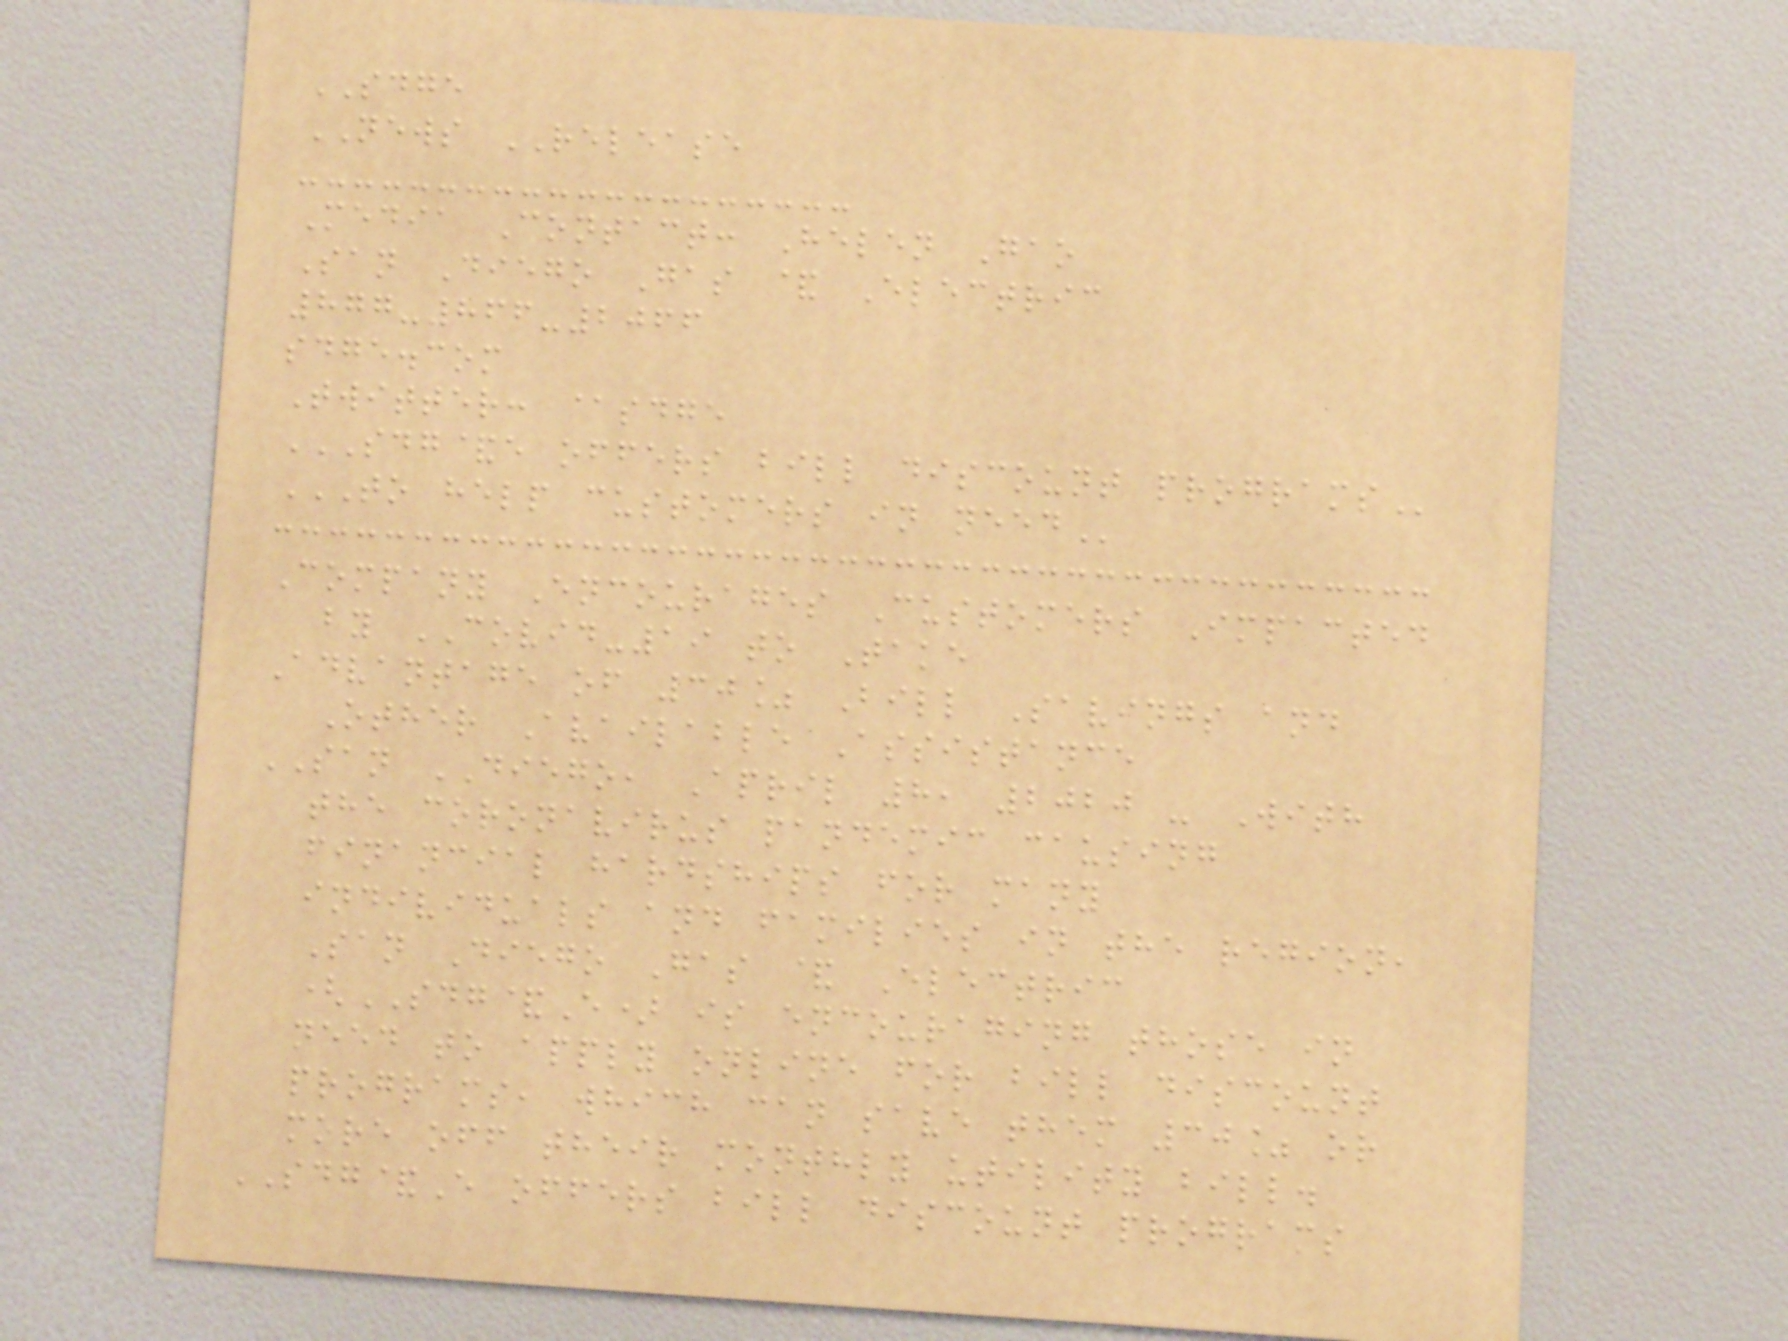SDGE
NEWS RELEASE
Media Contact: Helen Gao
San Diego Gas & Electric
877-866-2066
sdge.com
Twitter: @sdge
SDG&E OFFERS BILL DISCOUNT PROGRAMS
TO HELP CUSTOMERS IN NEED
Company Encourages Customers Impacted
by COVID-19 to Take
Advantage of 30% Bill Savings and
Other Available Assistance
SAN DIEGO, April 8, 2020 - With
the coronavirus pandemic causing
financial hardships for many
individuals and families in the region,
San Diego Gas & Electric
(SDG&E) is encouraging those in
need to apply online for bill discount
programs, which can save them 30% or
more off their monthly utility bill.
SDG&E offers bill discount programs
